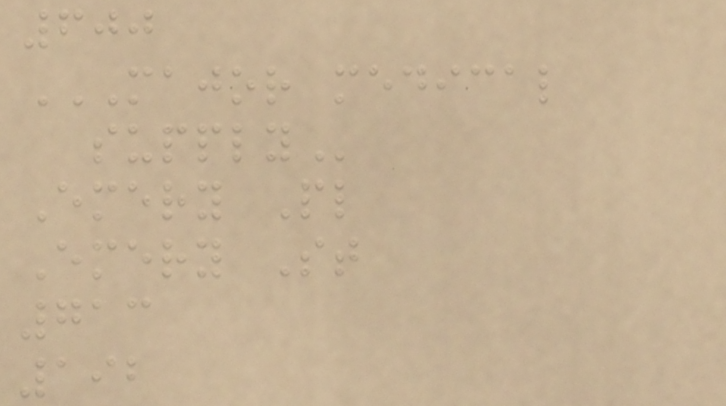600
MAJOR MEDICAL
SUPPLY
Emery Pl
Emery St
713
192
